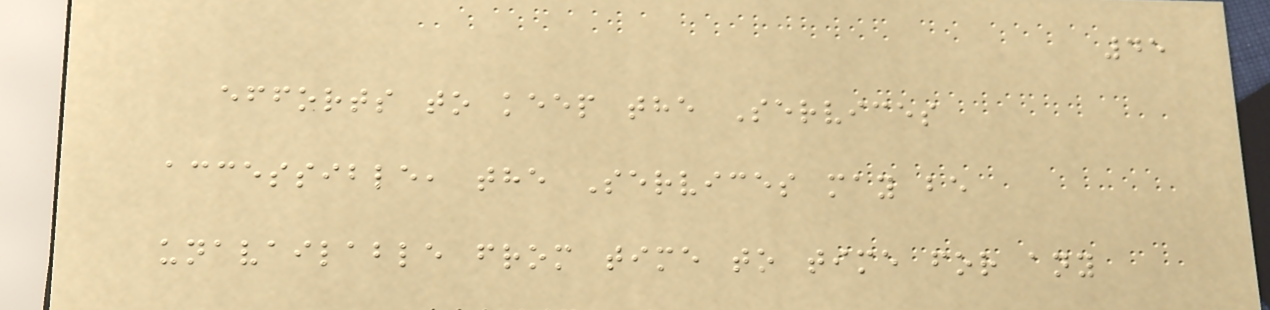45
efforts to keep the Services
accessible, the Services may be
unavailable from time to time for any
